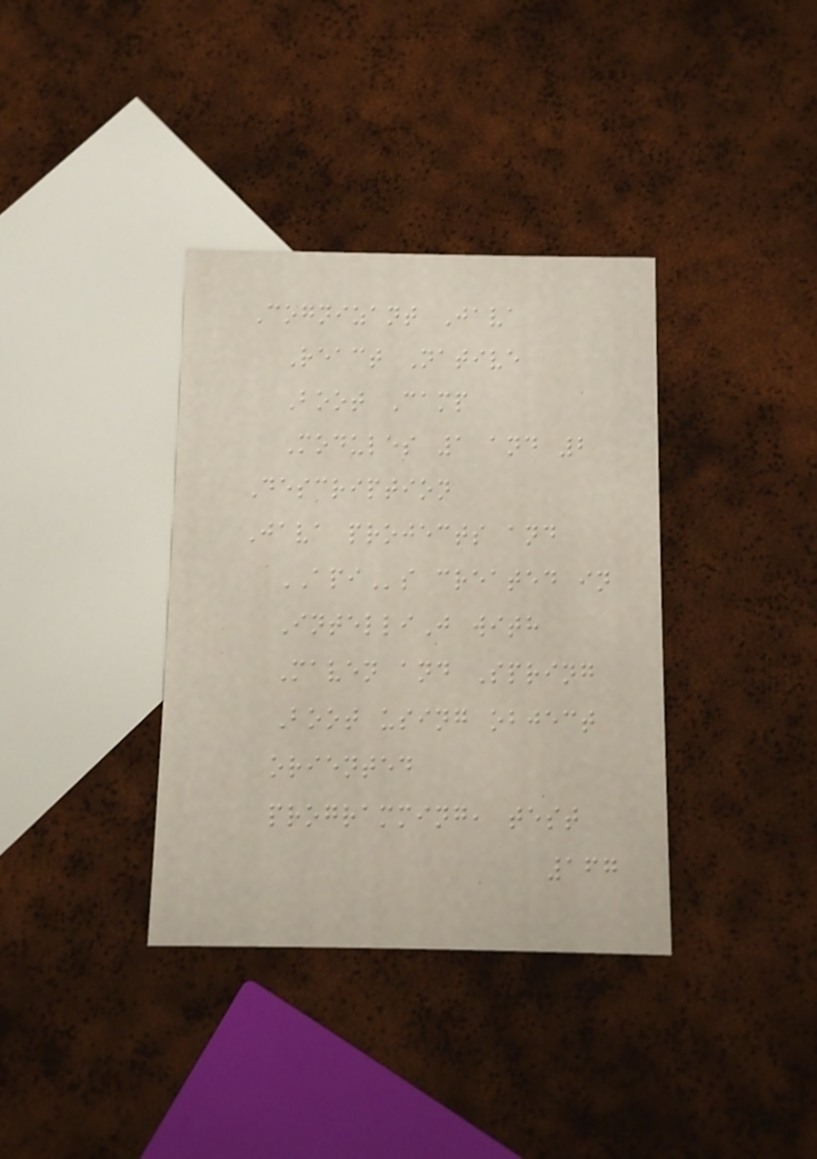Cognizant Java
React Native
Boot Camp
Modules 1 and 2
Description
Java projects and
APIs created in
IntelliJ with
Maven and Spring
Boot using object
oriented
programming, test
167
